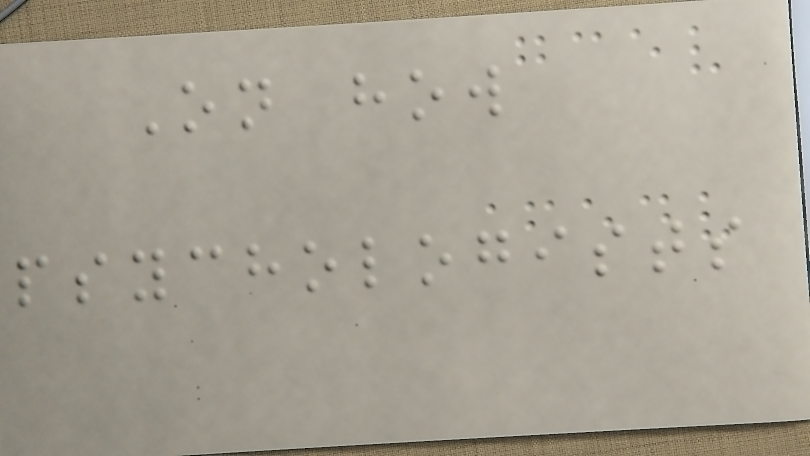On how
psychologists
